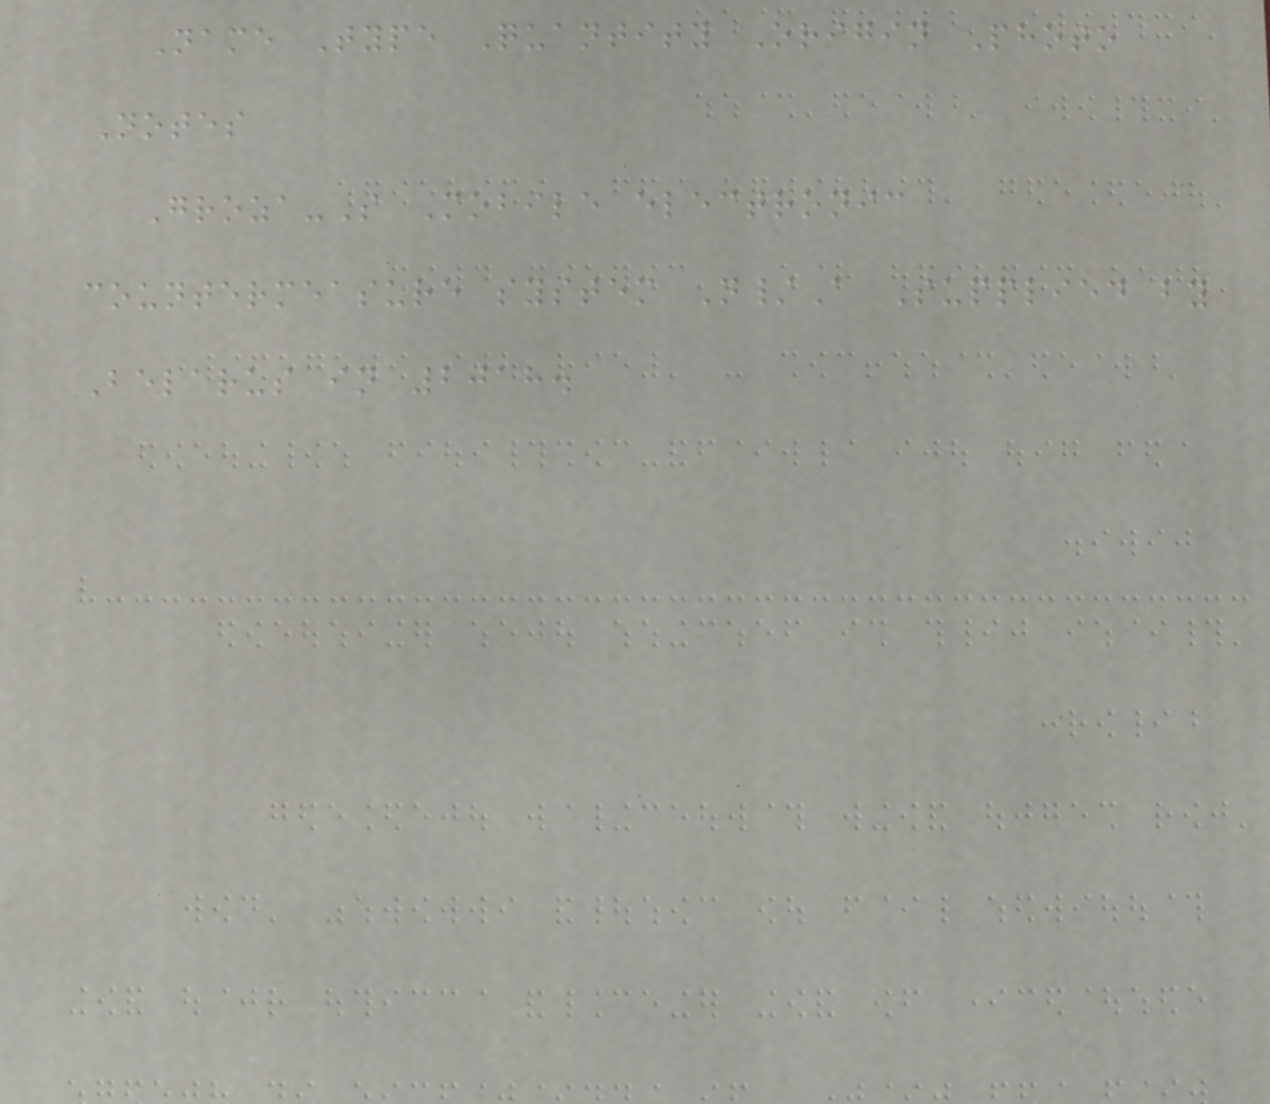Name Type Quantity Origin Photo
Notes
Groza-S Mobile electronic
countermeasure system N/A Supplied by
Belarus in 2018.
